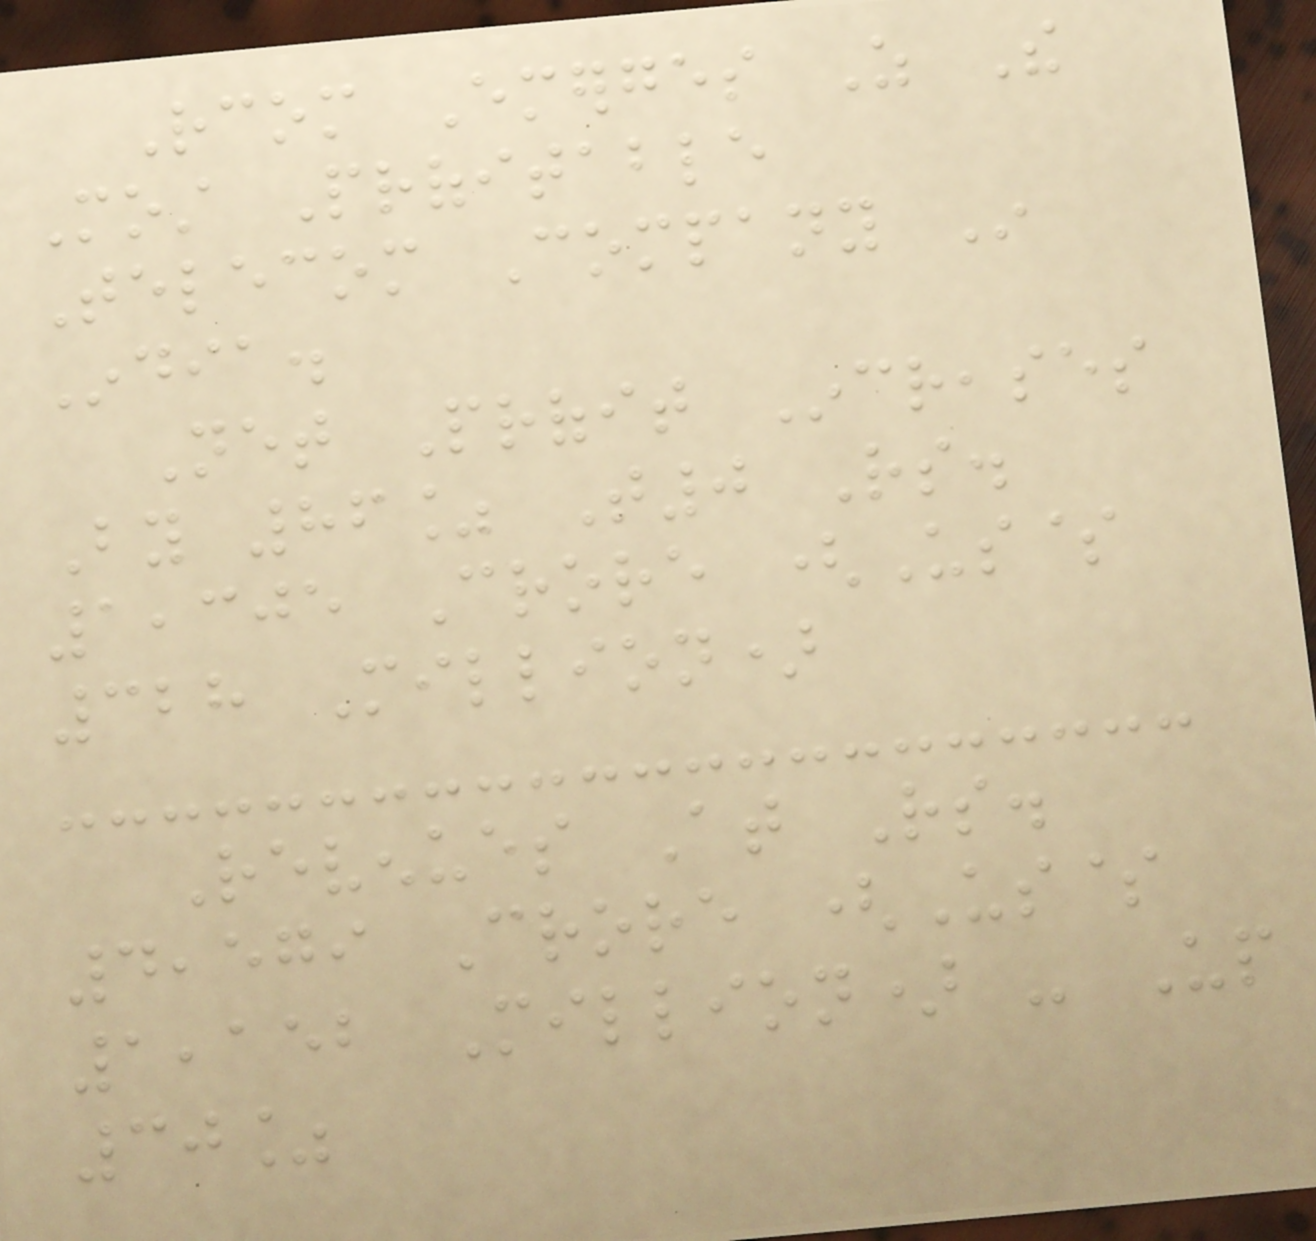Rcom Emerges As The
Most Profitable
Telecom Company In
India.
Net Profit Increases
By 86% T0 Rs.
1,305 Crore (Us$
328 Million)
Revenues At Rs.
4,579 Crore (Us$
1,152 Million) - Up
30%
